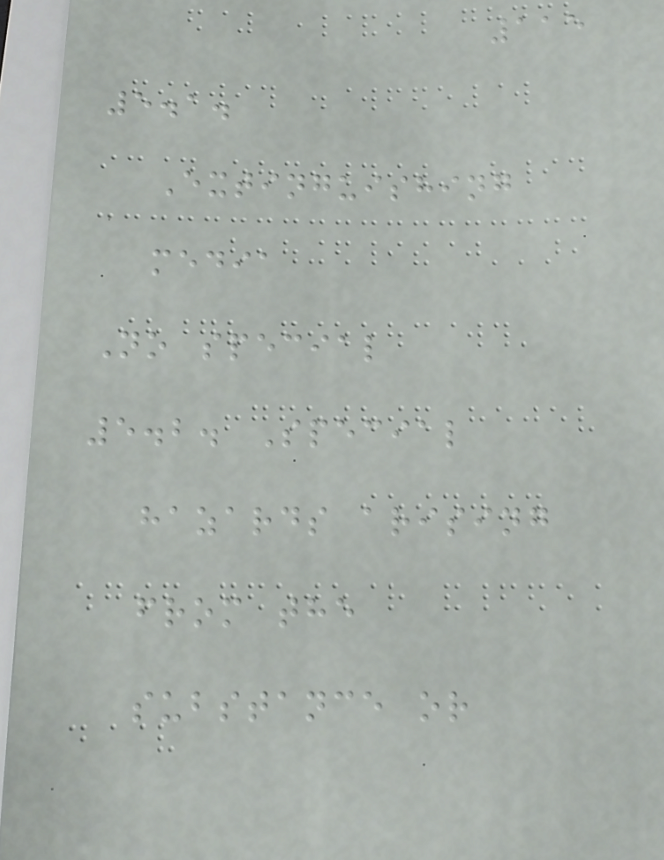115
5.1.
Extinguishing
media
No special
5.2. Special
hazards arising
from the
substance or
